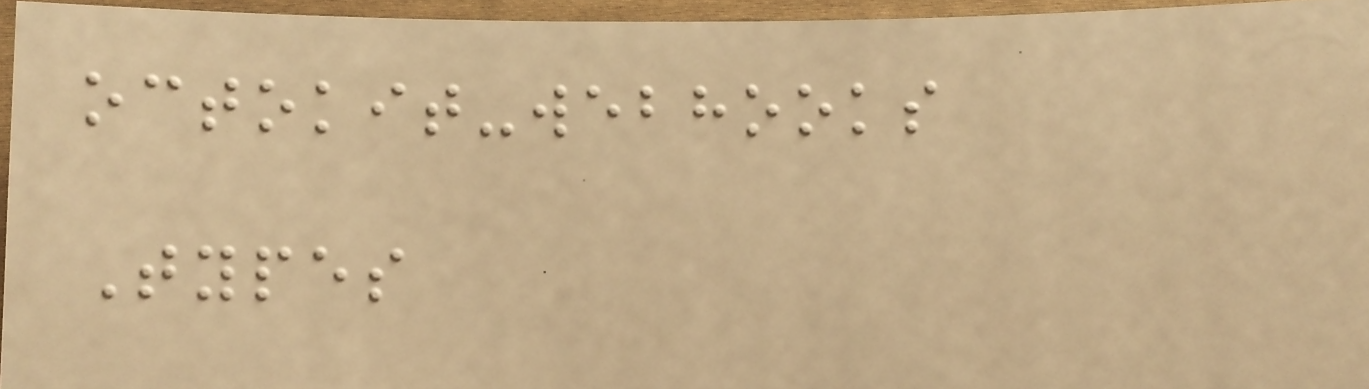octokit-webhooks
Types
